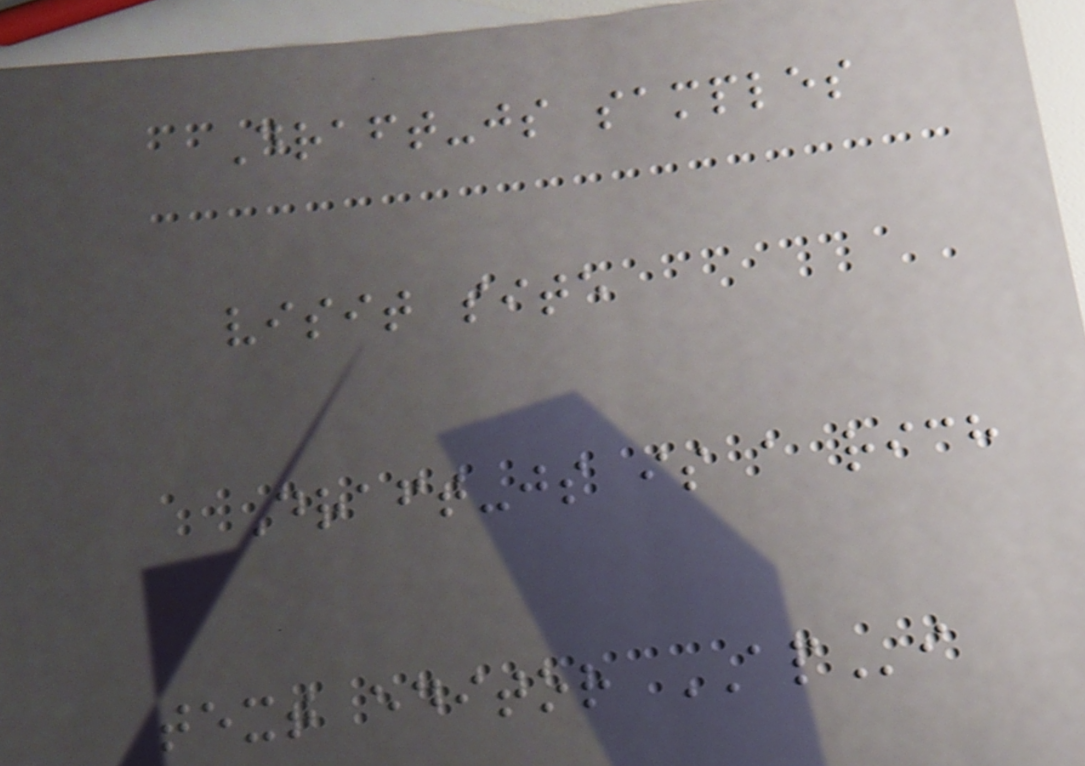Draft-js samples
visit site
Draft-js is a rich
text editor APi
